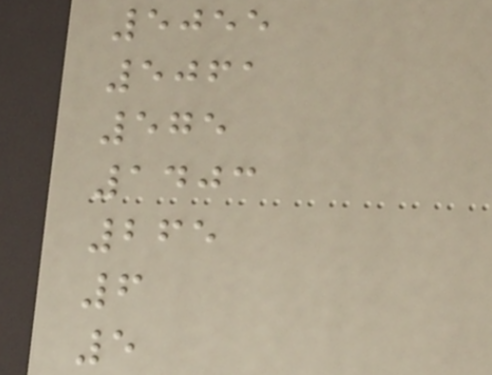5055
5061
575
1403
265
6
5
